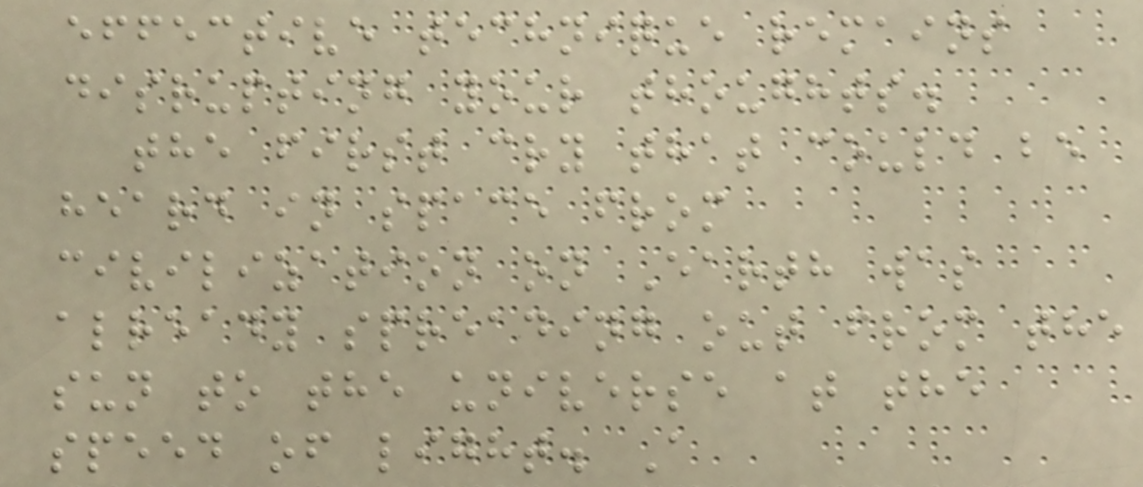effective technique remains
disrupting your thoughts.
the first cry that could be
heard in space from
civilization on Earth was
already spreading out from the
sun to the universe at the
speed of light. A
